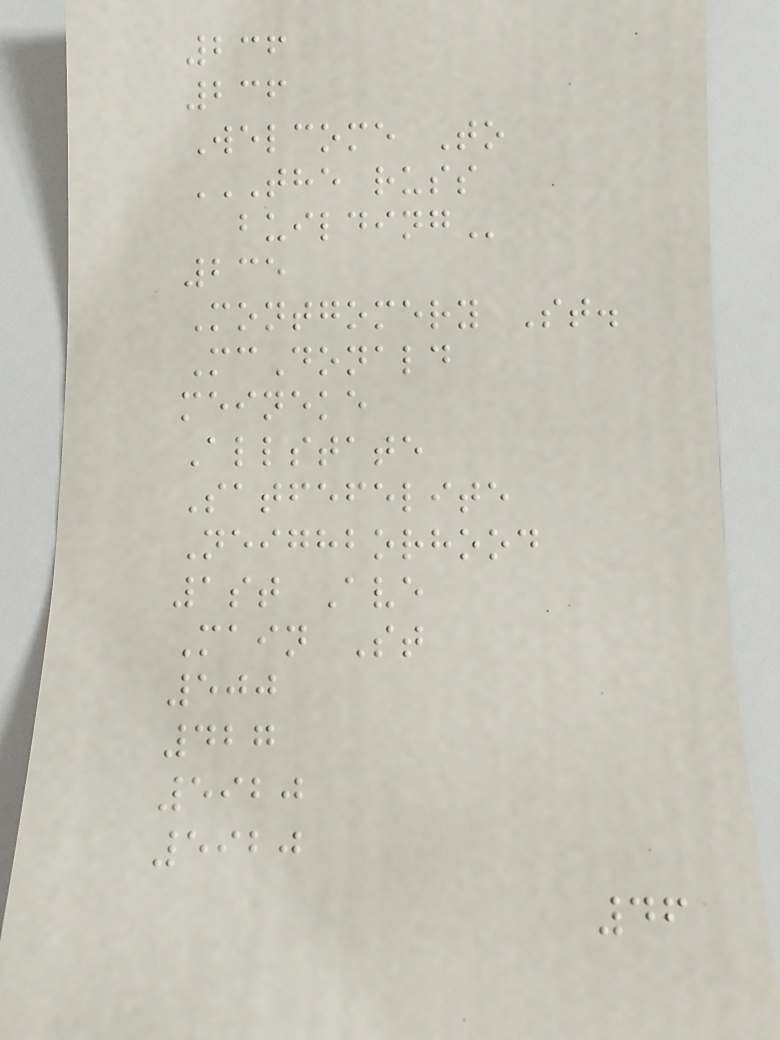236
236
Welcome To
THE RUSS
BUILDING
235
Montgomery St.
McDonald
meineke
Allstate
Satfefelite
Neighborhood
1st Ave
Main St
500
427
5920
5920
46
